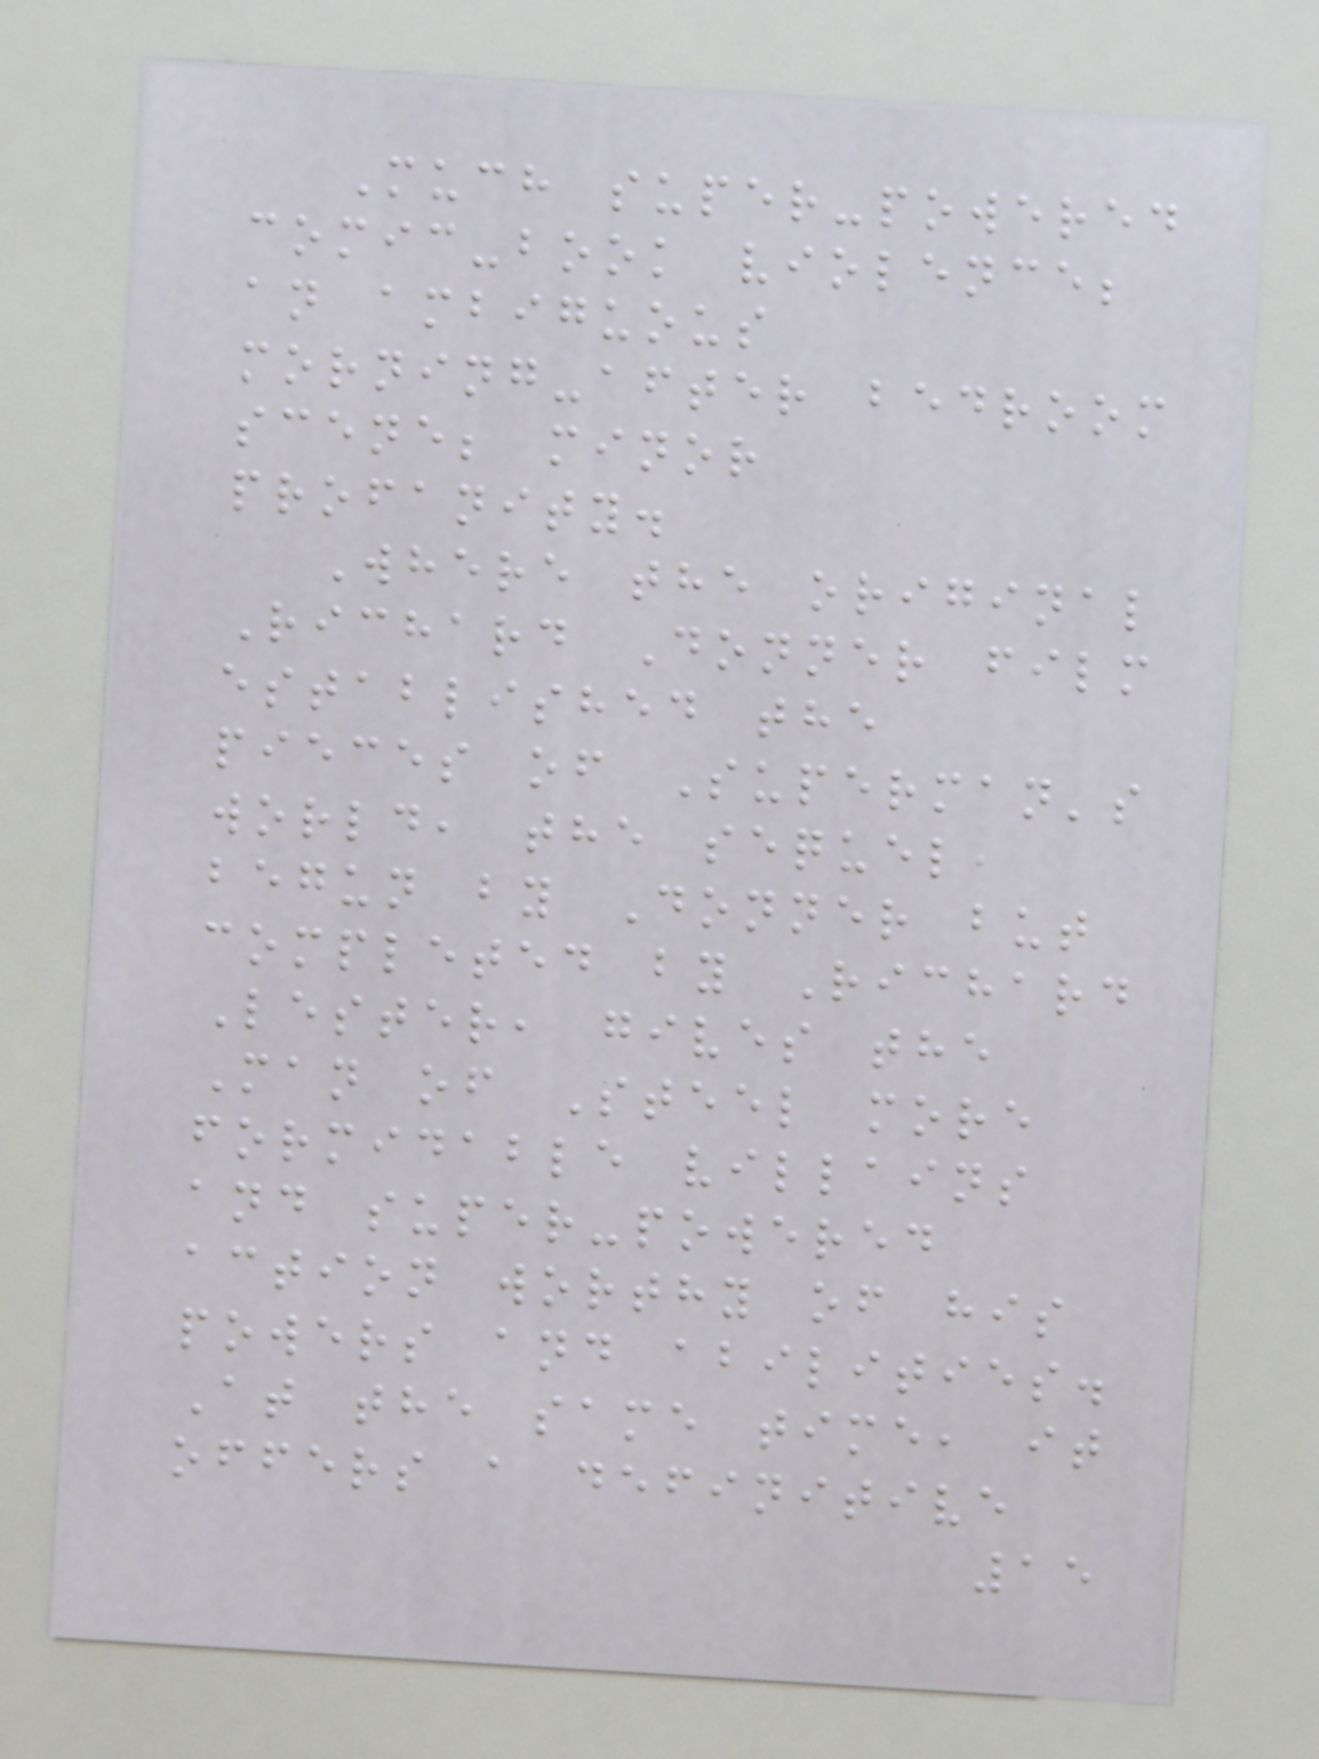Much super-powered
comic-book violence;
an ambiguous
morning-after bedroom
scene; minor
profanity.
Where the original
Richard Donner film
established the
pieces of Superman's
world, the sequel,
begun by Donner but
completed by Richard
Lester, gives the
Man of Steel more
formidable villains
and super-powered
action worthy of his
powers and abilities.
At the same time, it
offers a definitive
15
